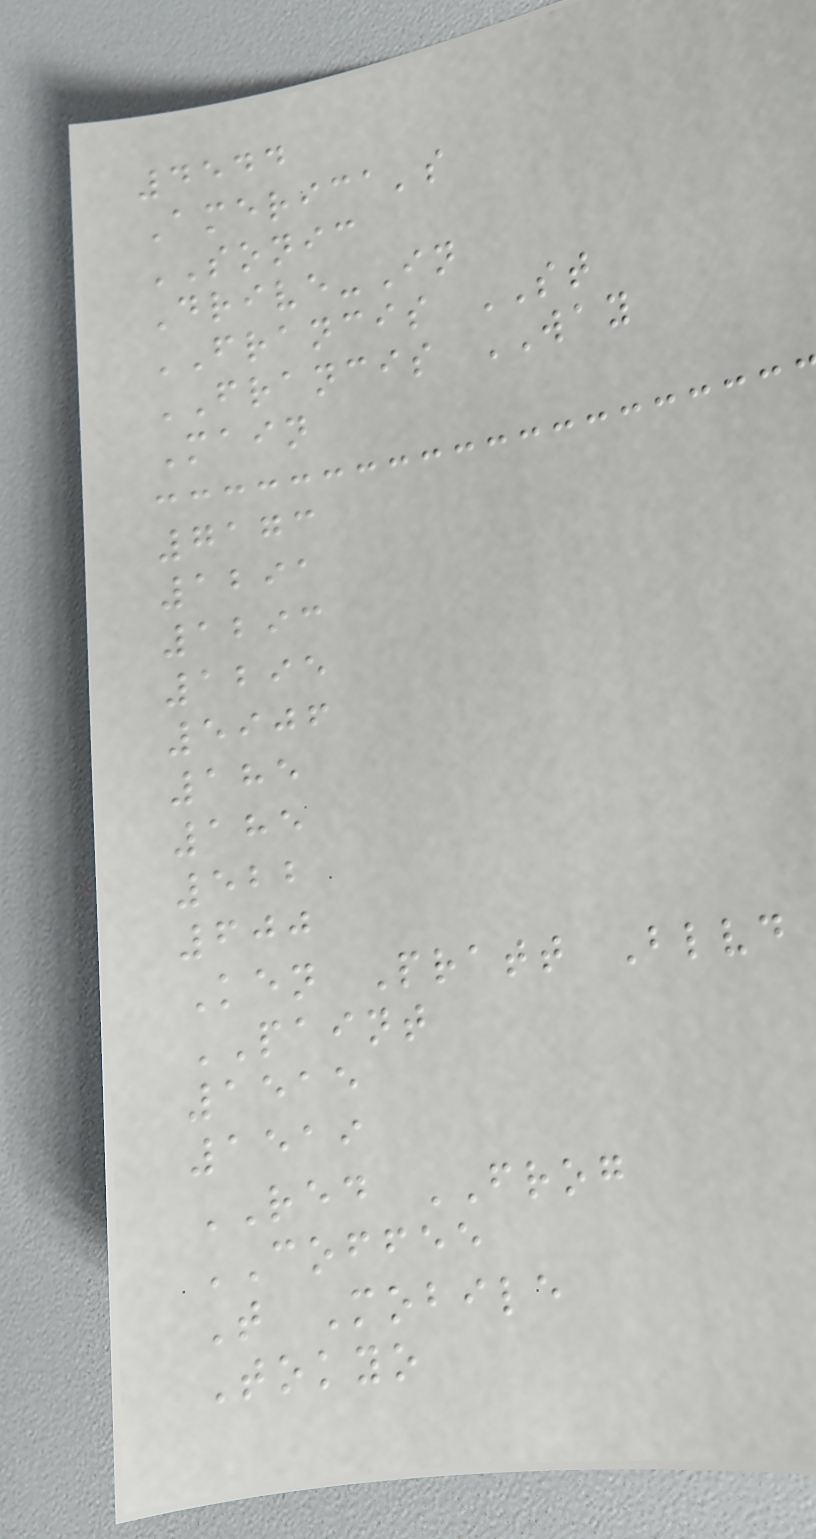4544
America's
SONIC
Drive-In
FRANCIS ST
FRANCIS WAY
Main
7173
1291
1293
1295
5906
185
185
522
600
Ken Pratt Blvd
PAINT
1515
1519
RED FROG
COFFEE
T Mobile
Tokyo
